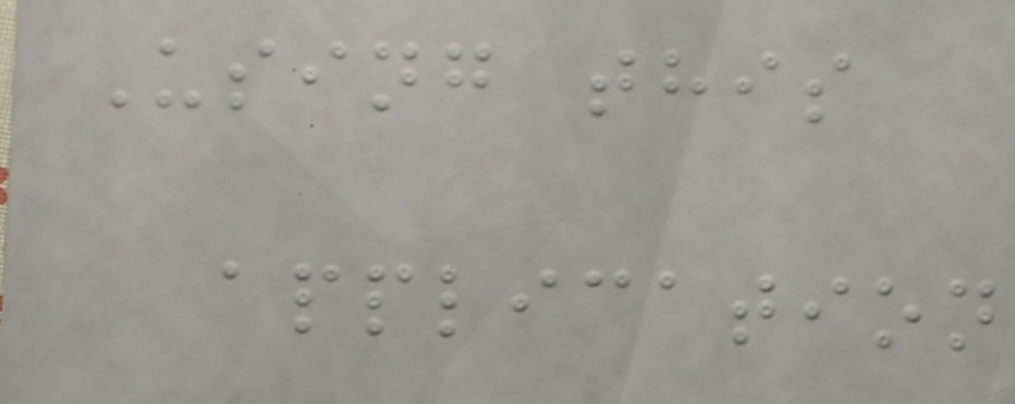Using this
application
